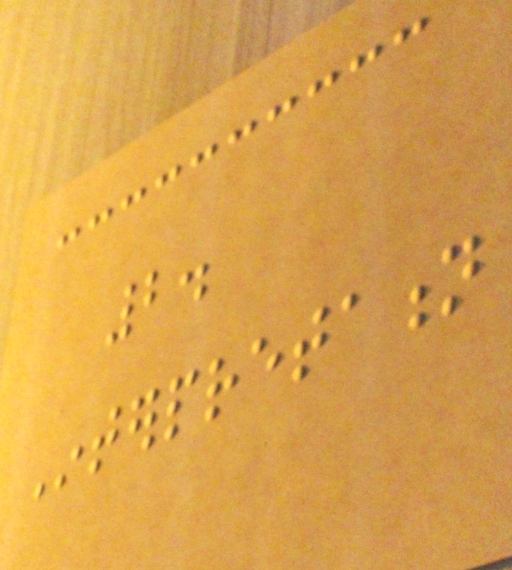2.
Interpretation
